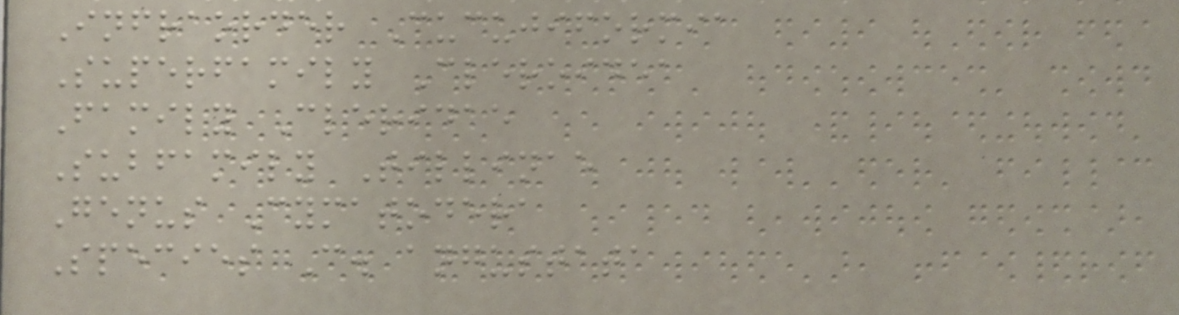Infraorder Cucujiformia
Superfamily Cleroidea
Family Cleridae
Subfamily Tillinae
Genus Cymatodera
Species C. angustata
